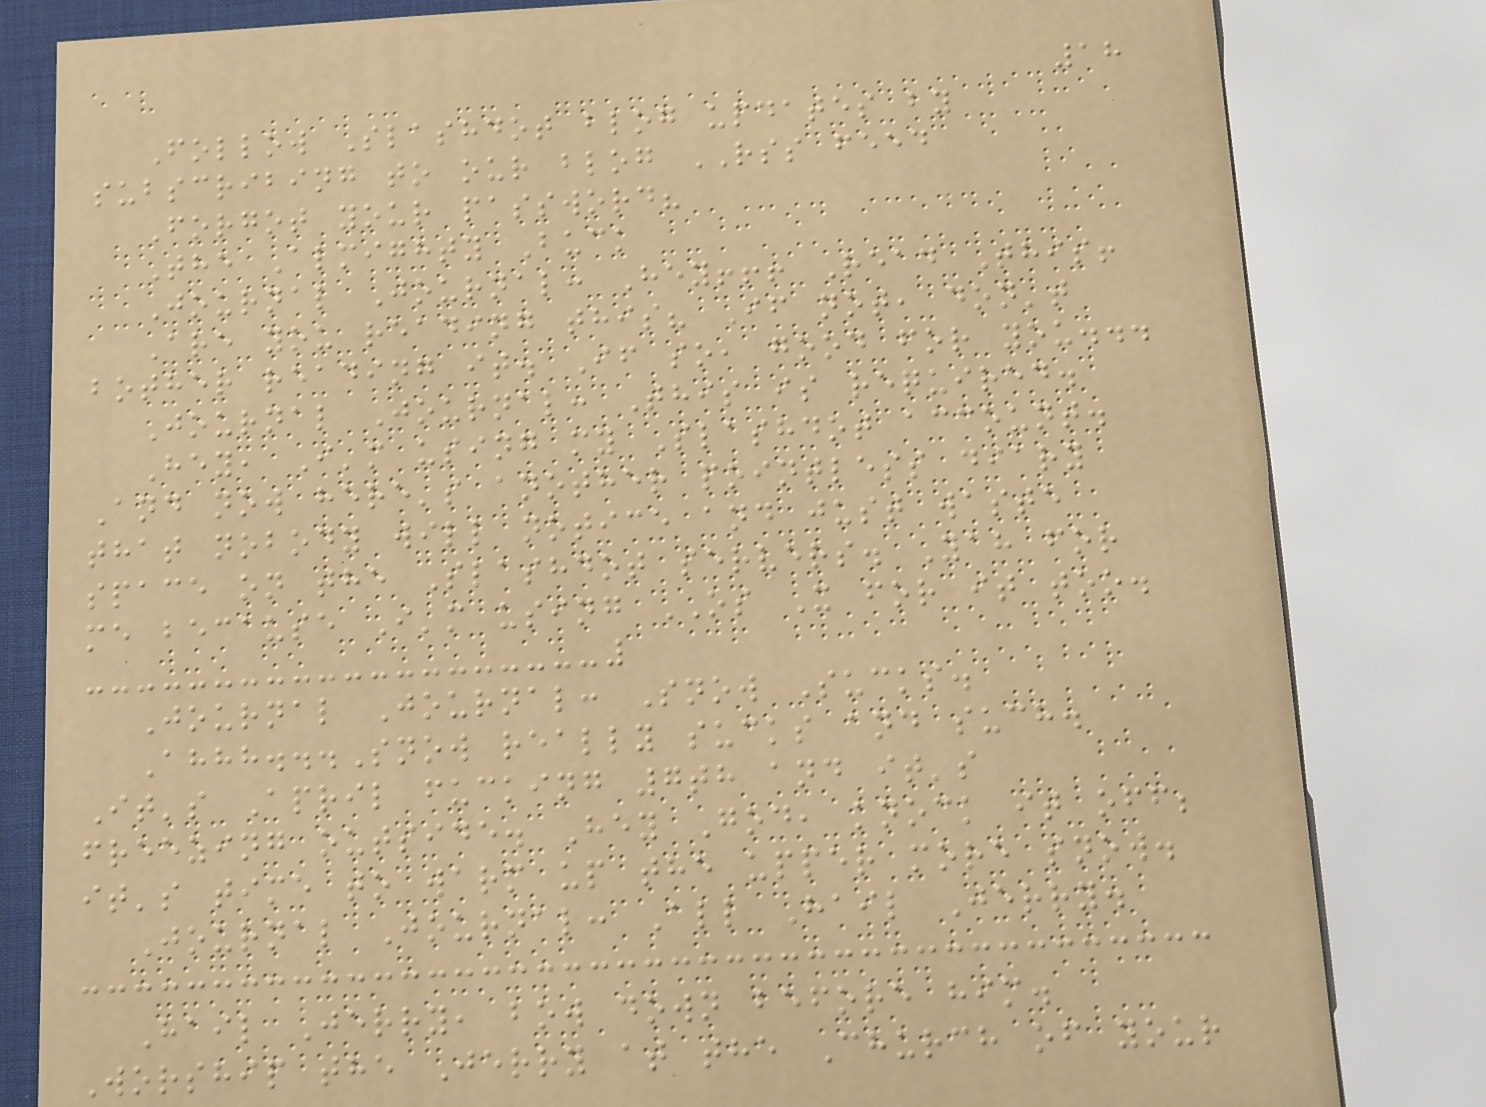18
Follow Slashdot blog updates by
subscribing to our blog RSS feed
Forgot your password?
The Almighty Buck
Journal Journal: Hey!!! Read This!
Are you reading this? If not, don't
bother reading it. If so, good for you...
Journal Journal: This is required.
Hey, I'm using my Slashdot account.
And now here's another pointless diary
that nobody will notice and just waste
space on the Slashdot servers. Yah for
me because I'm using OS X for it too.
Journal Journal: Snow Sucks.
Ahhh...Snow really sucks and such.
It's April fucking 7th and it's
freezing outside. Hey God, knock it off;
it's time to warm up the upper more snow.
Journal Journal: All Hail Jerry.
Hail Jerry, bow down before him.
Worship the Jerry at the Church of your
